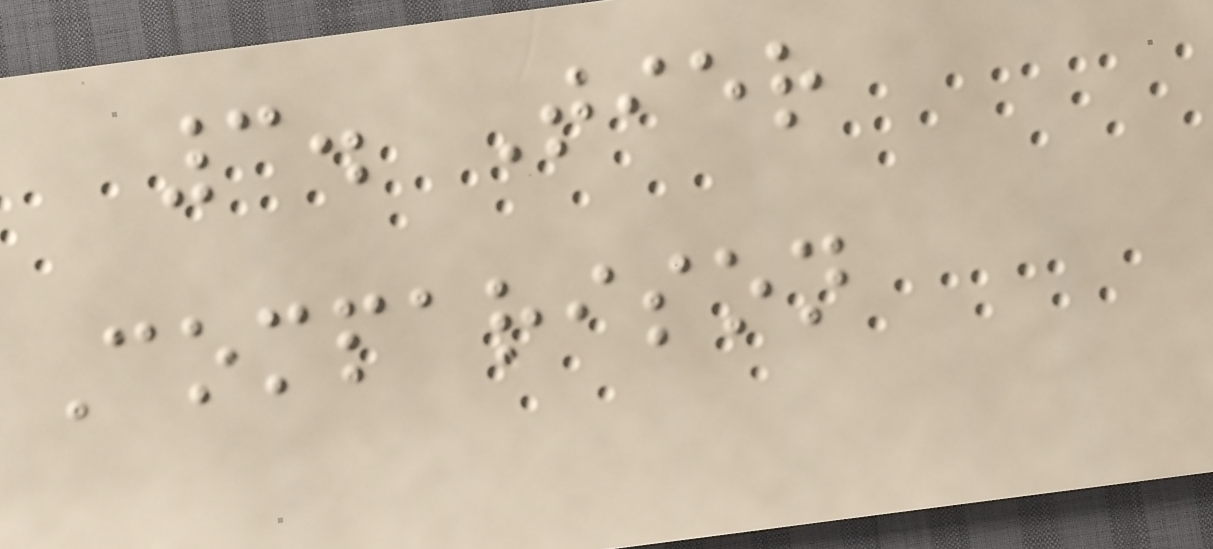3. Tier
Comparison
